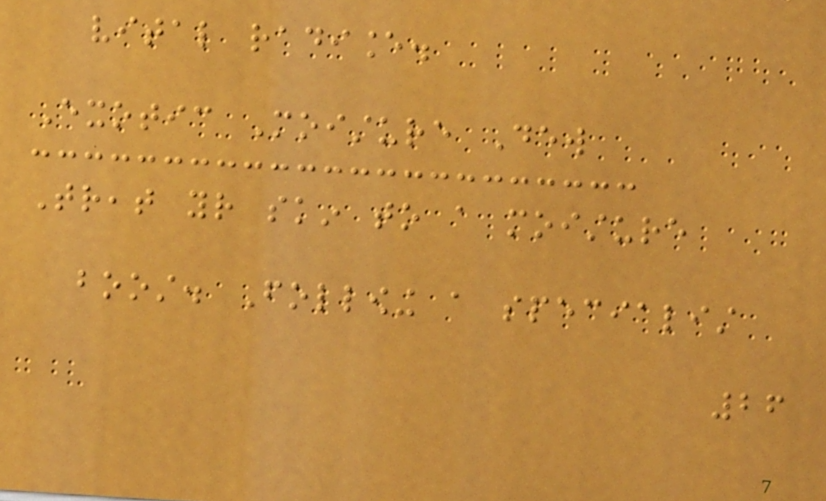vital radiance.
Exotic Moisture Dew
Treat your skin to a moisture
boost. Following a specialist
26
